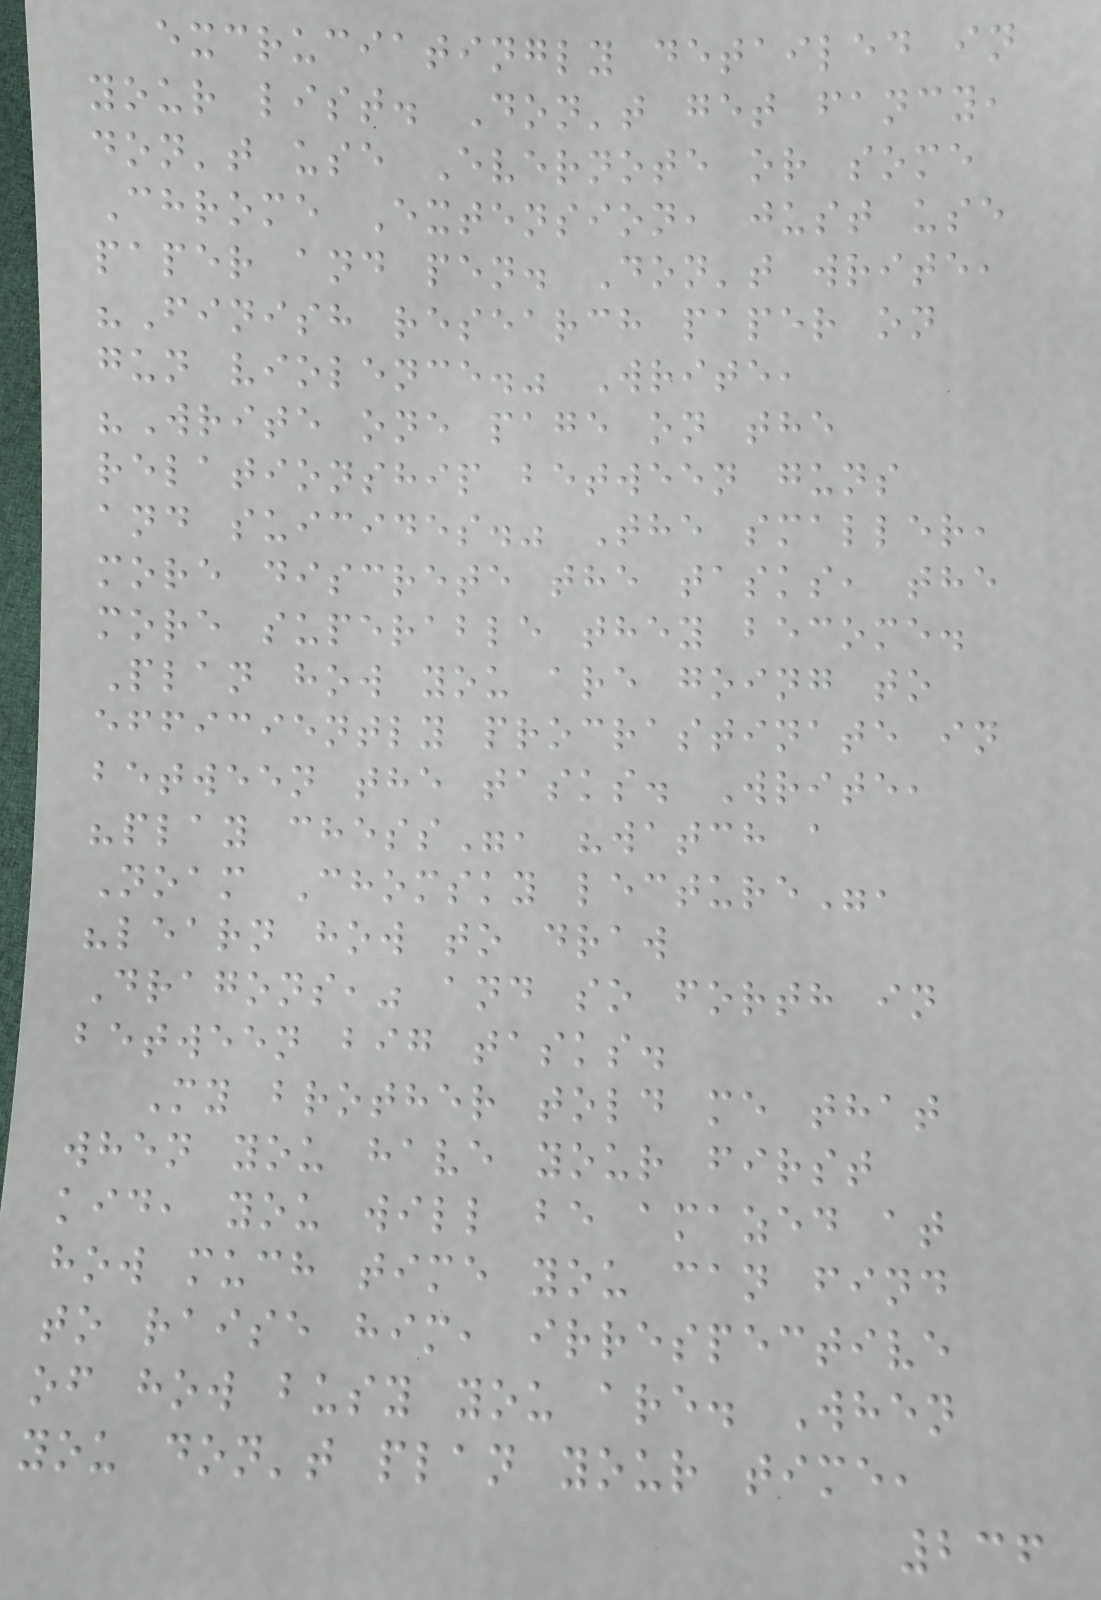excruciatingly detailed in
your list. Don't get fancy,
don't use Evernote or some
Chrome Extension, just use
paper and pen. Don't write,
"Finish research paper on
gun violence." Write,
"Write one page on the
relationship between guns
and suicides." The smaller,
more discrete the tasks, the
more superable they become.
Plan how you are going to
efficiently procrastinate in
between the tasks. Write,
"play chess", "watch a
Noam Chomsky lecture",
"learn how to draw
Dragons," and so forth in
between big tasks.
My brother told me that
when you have your first
kid, you will be amazed at
how much time you can find
to raise him, irrespective
of how busy you are. When
you don't plan your time,
236
